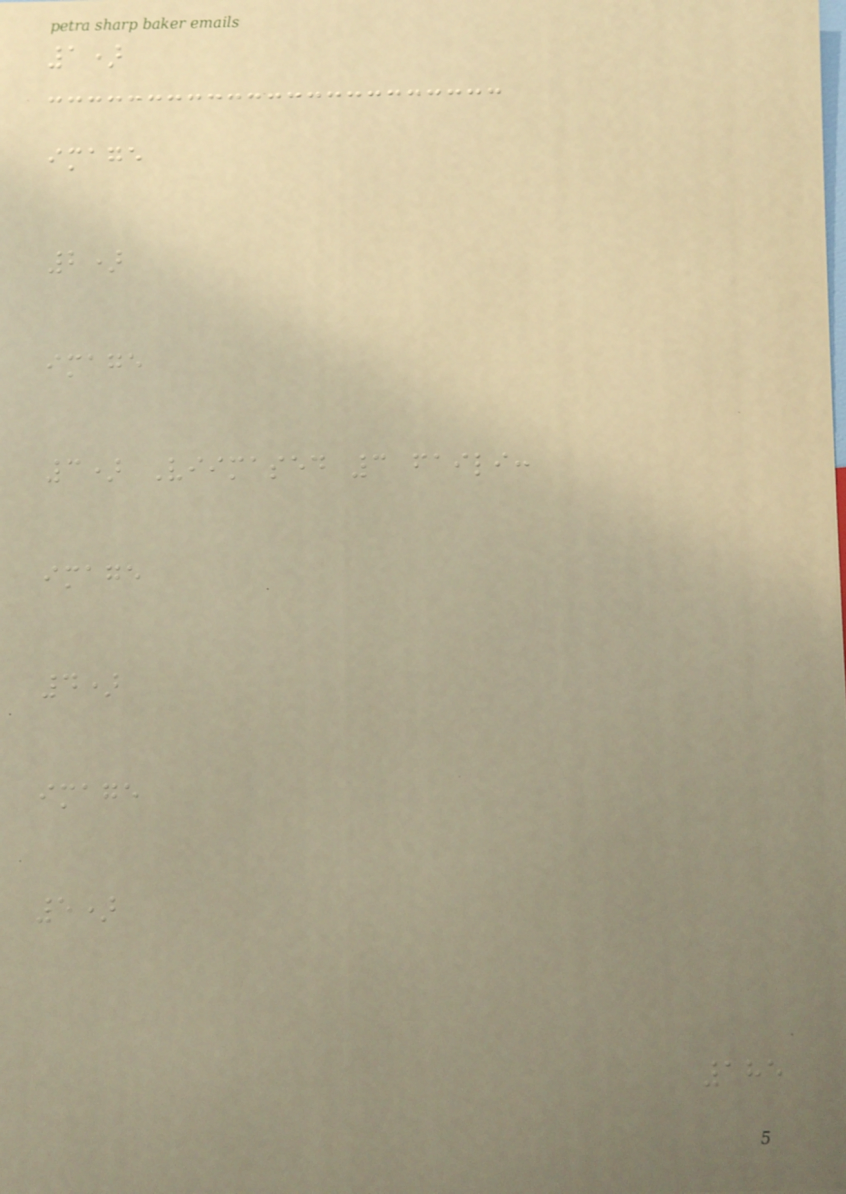1)
image
2)
image
3) Viimased 3 faili:
image
4)
image
5)
185
